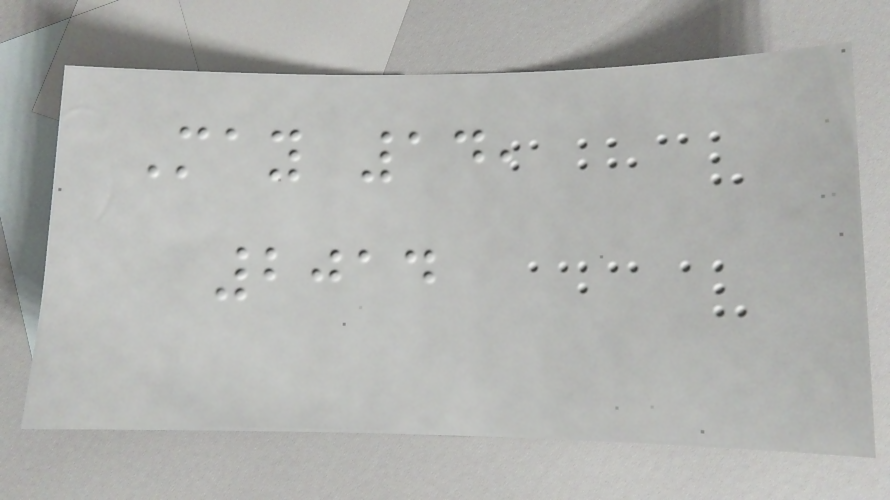May 14,
2014
